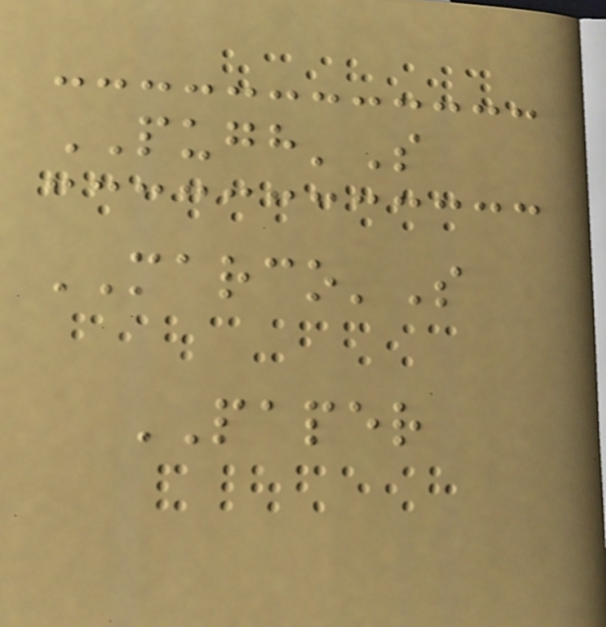PUGH'S
MARCO'S
PAPER
